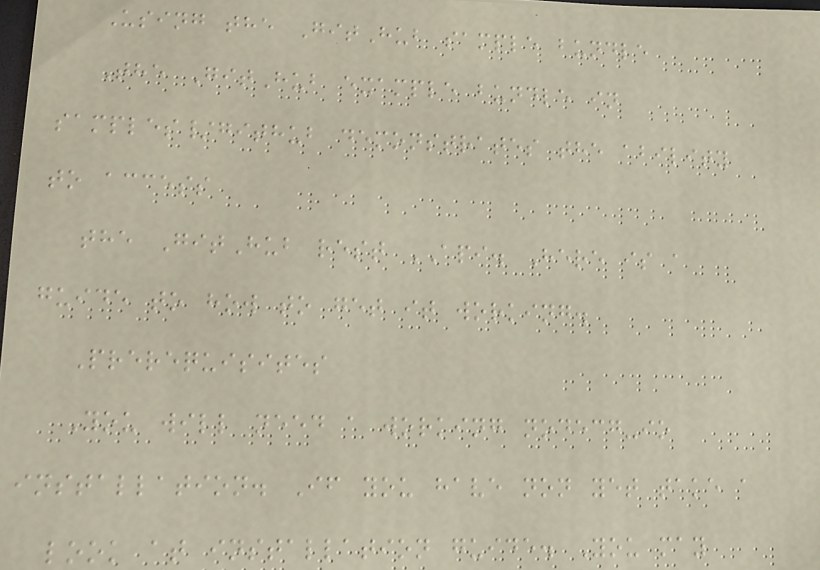Using the GitHub sample bundle
The GitHub example bundle in
samples/github demonstrates the ability
to access
the GitHub rest API. Here is a
guide to how to get it working.
Prerequisites
You will need a working nodecg-io
installation. If you have non yet take a
look at installation guide. You may
